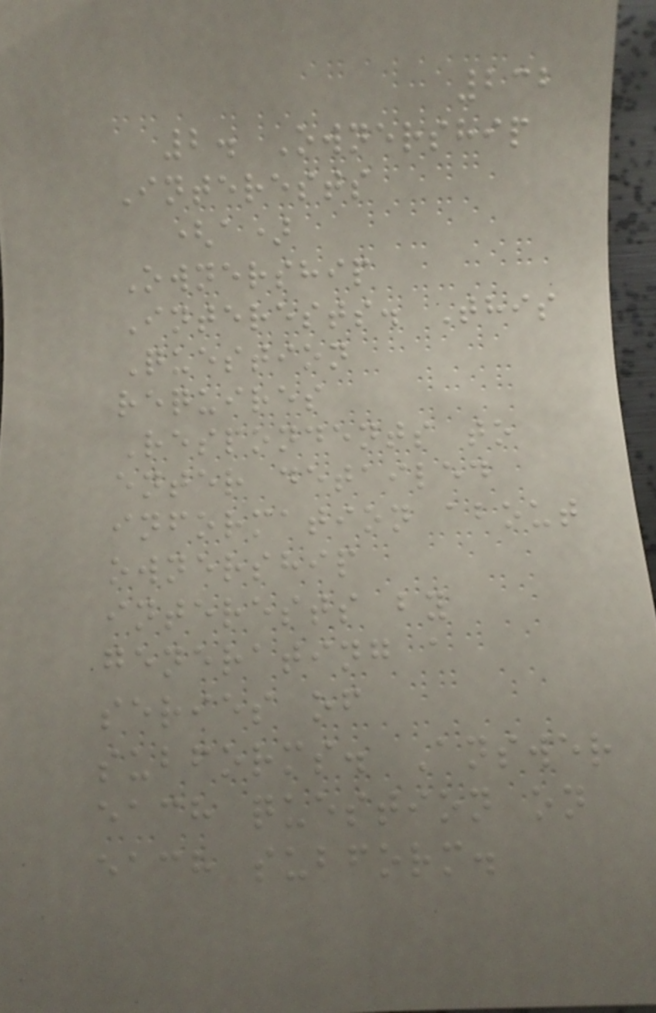232
2. Ownership
Interests
(a)
Ownership
Interests. This
Question
requires
Respondents to
enter detailed
information about
ownership
interests by
generating a
series of
subforms. Answer
each question on
each subform.
